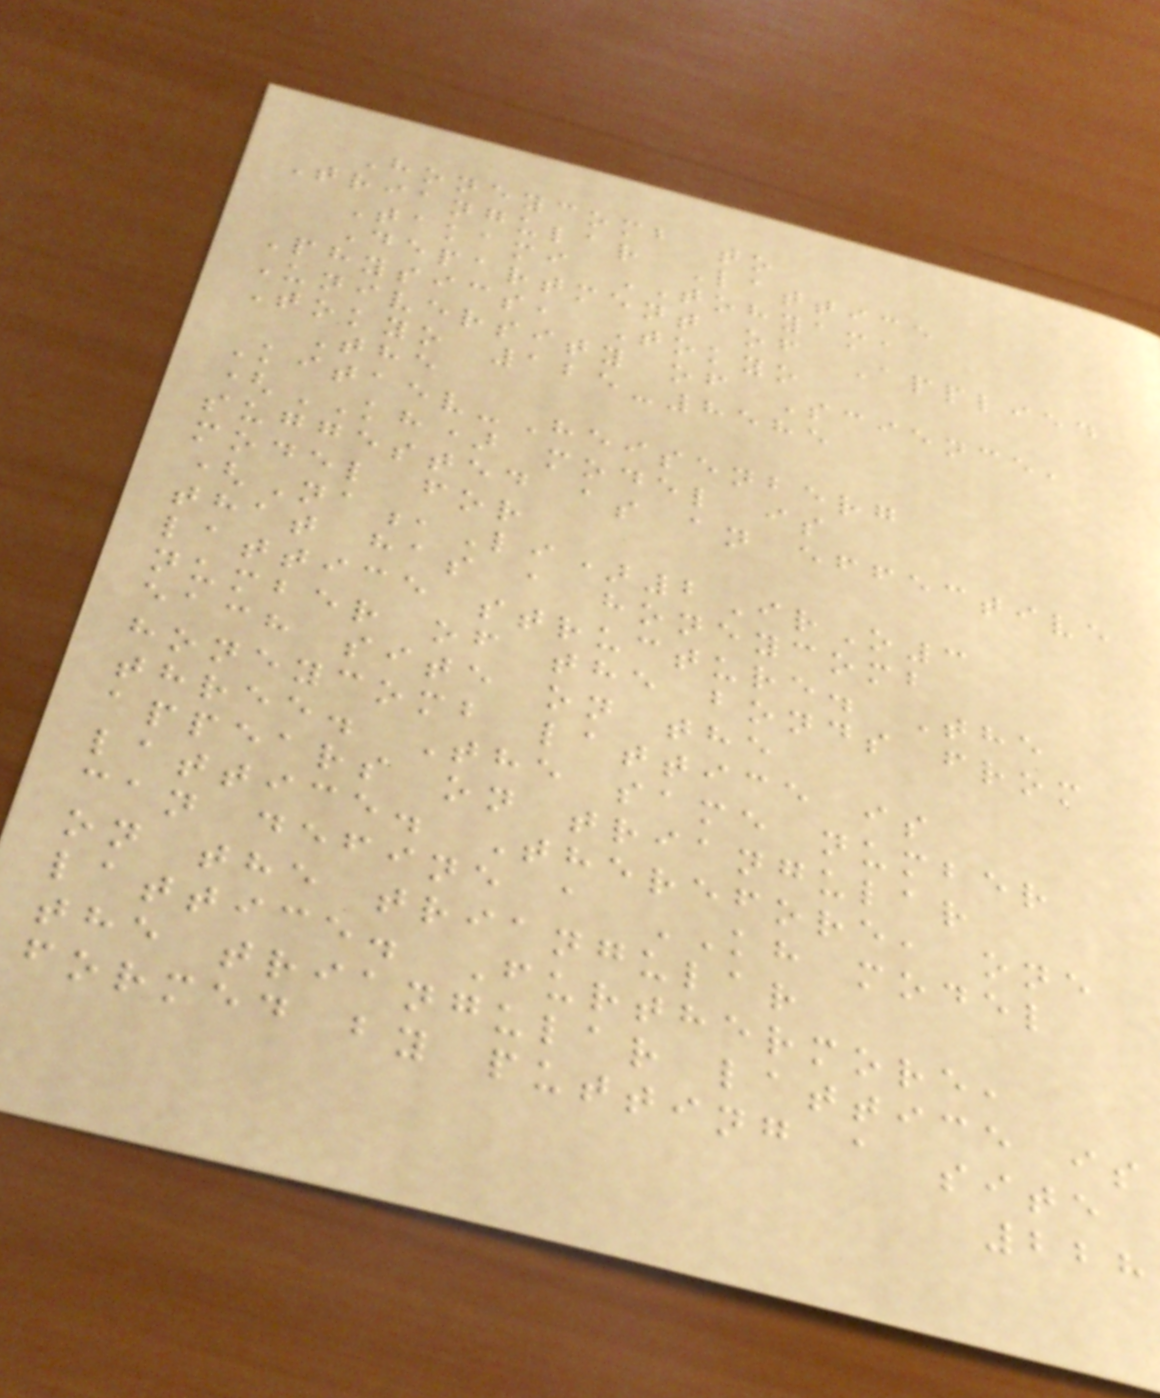Honeycomb to
Triangular Lattice
Takami TOHYAMA
Department of Applied
Physics, Tokyo
University of Science,
Tokyo 125-8585
The
Kitaev-Heisenberg
(KH) model is
suggested as an effective
model for
(Na,Li)2IrO3
that has a honeycomb
lattice structure. The
number of the bonds from
each site on the
honeycomb lattice is
three. The same number
appears on triangular
lattice. Therefore, one
can define a KH model
on the triangular
lattice. Furthermore,
the triangular lattice is
formed by putting a site
228
